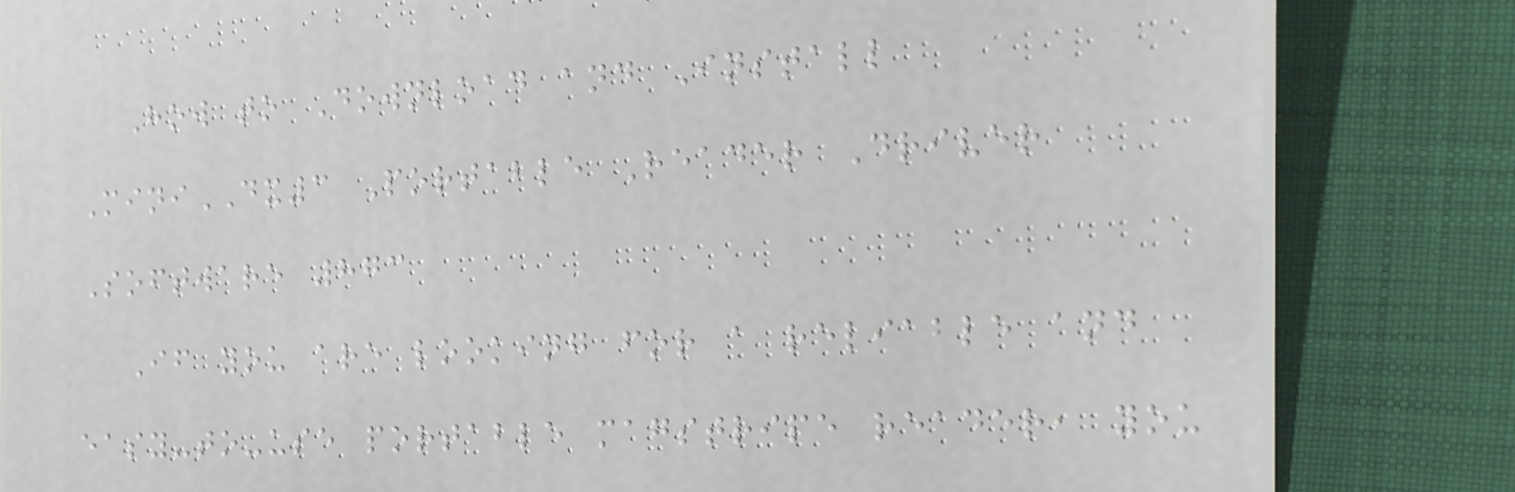How to Download and Install
MiniDX3 Portable Reader Driver
Software 873
If you are looking for a reliable and
easy-to-use portable magstripe reader, you
